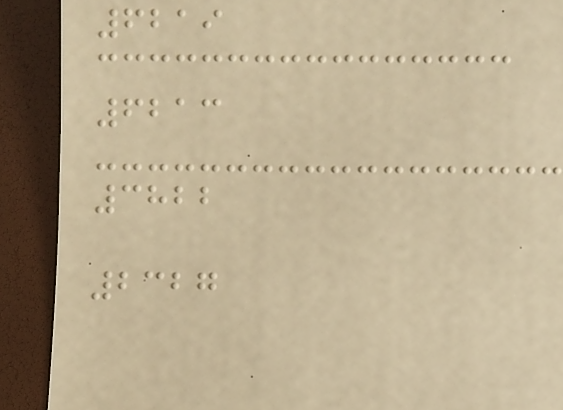6219
6213
3822
2327
